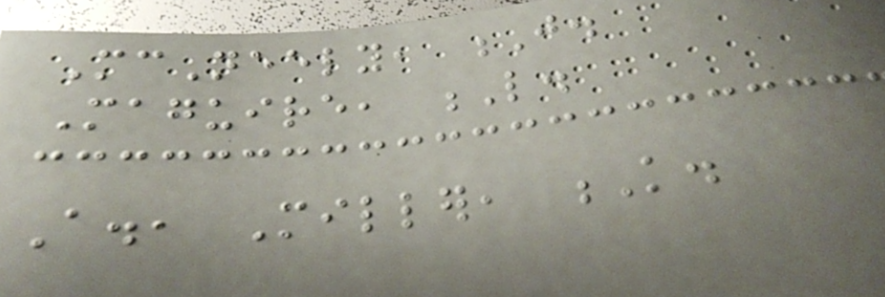McNeely, J.
Maguire, L.
A., Miller, K.
